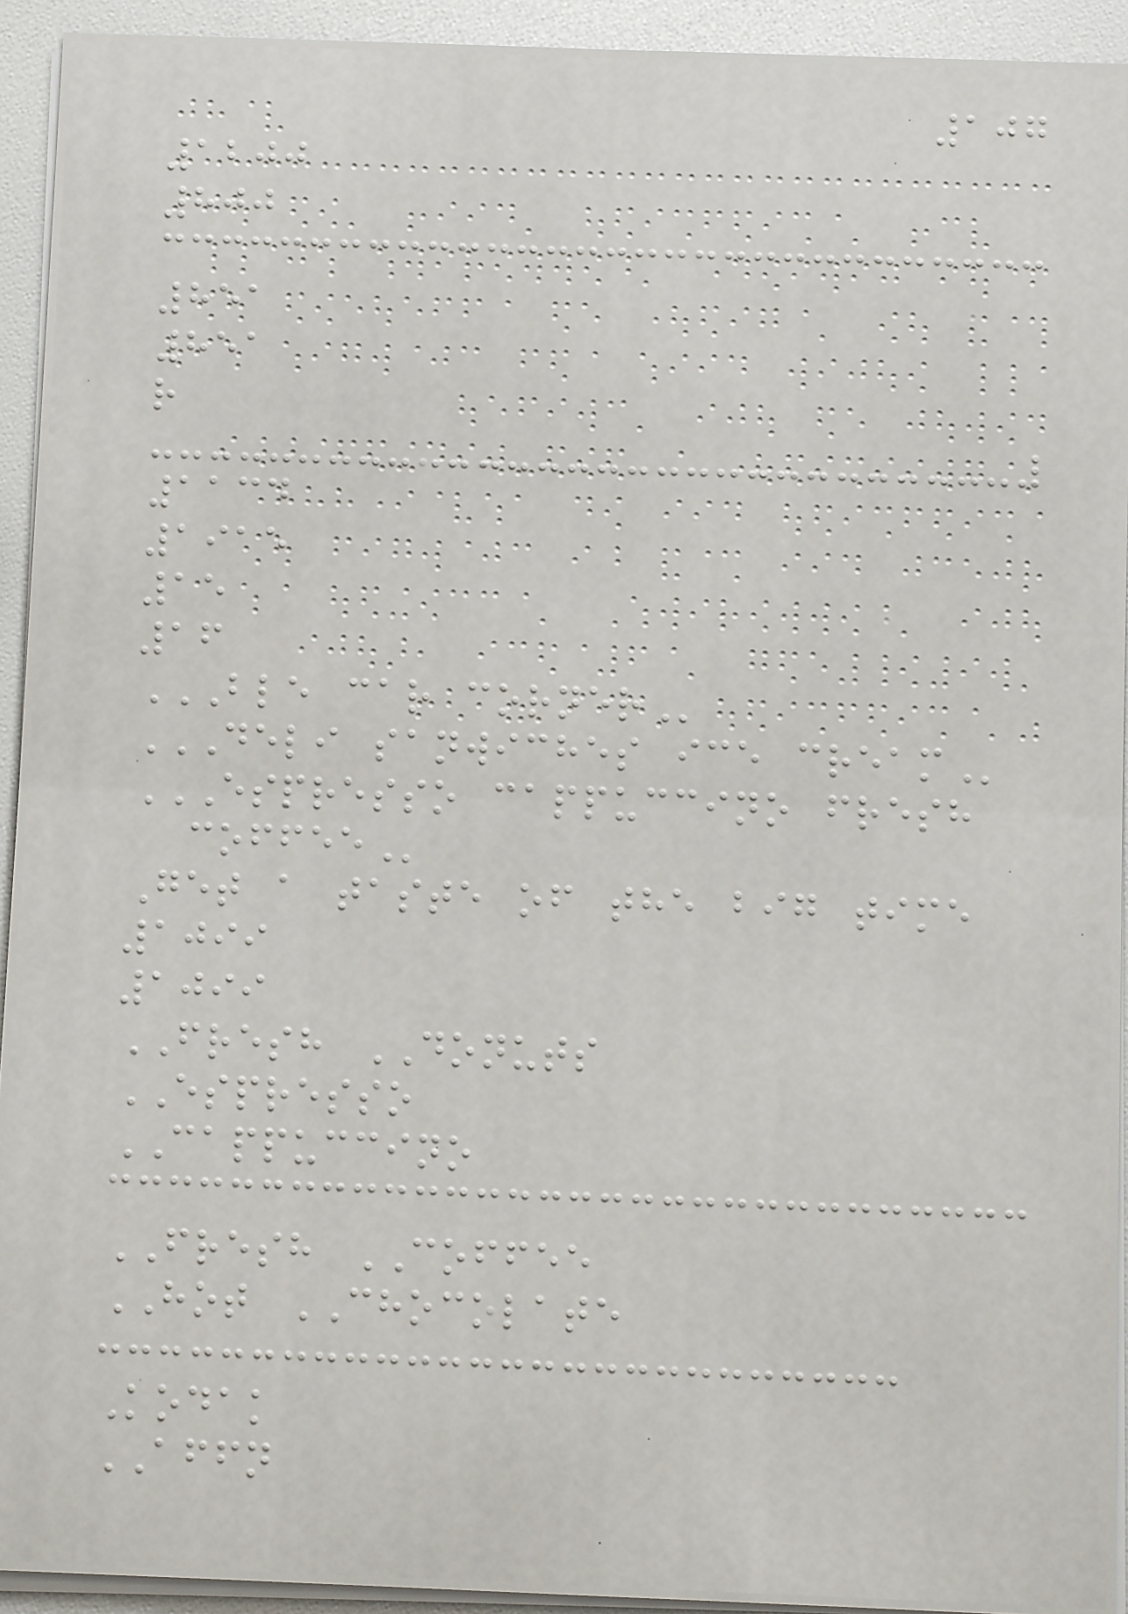107
1200
800
851
851
r
1134
1915
15
16
BLE CAR CORNER
DELI SANWICHES ICE CREAM
ESPRESSO CAPPUCCINO FRESH
COFFEE
Get a taste of the big time
1099
1099
FRESH DONUTS
ESPRESSO
CAPPUCCINO
FRESH COFFEE
HOT CHOCOLATE
Kodak
AFFN
